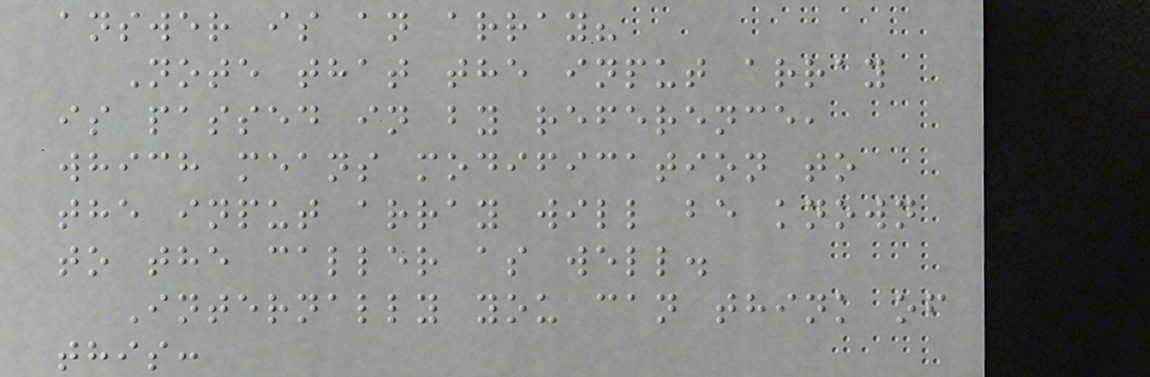answer is an array?
Note that the input array
is passed in by reference,
which means modification to
the input array will be known
to the caller as well.
Internally you can think of
this:
